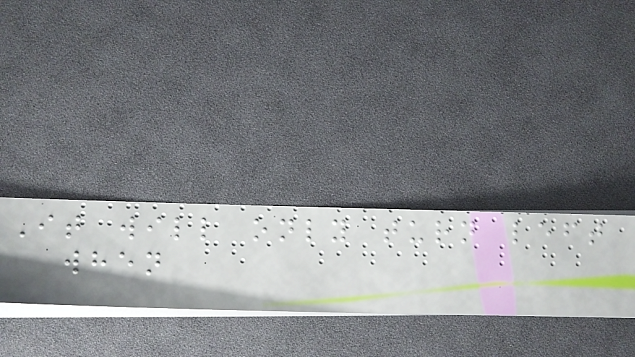It will only turn left
when
